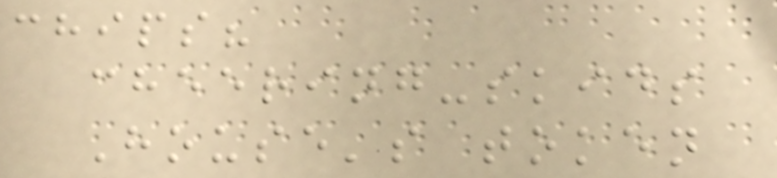chips?
cheering-skids
House's token
